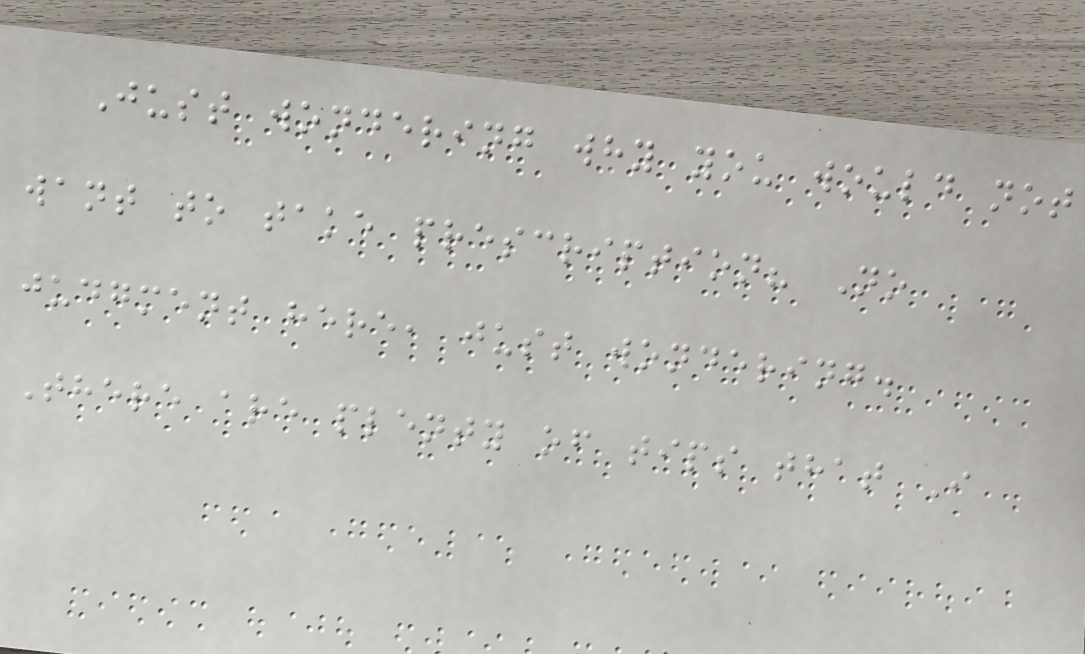Just wondering why you would not
want to take prescription? No
judgment here, just wondering.
There are plenty of tips that I
